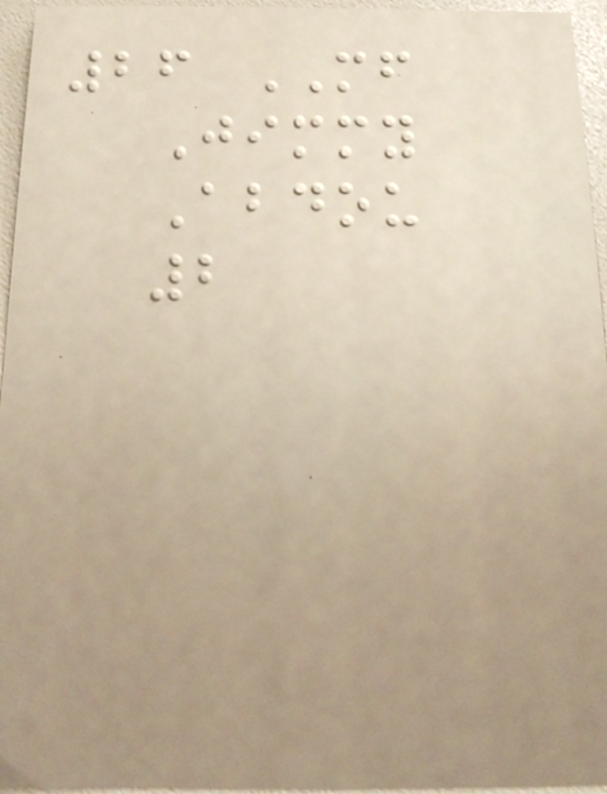26 MF
Jimmy
Abdou
2
